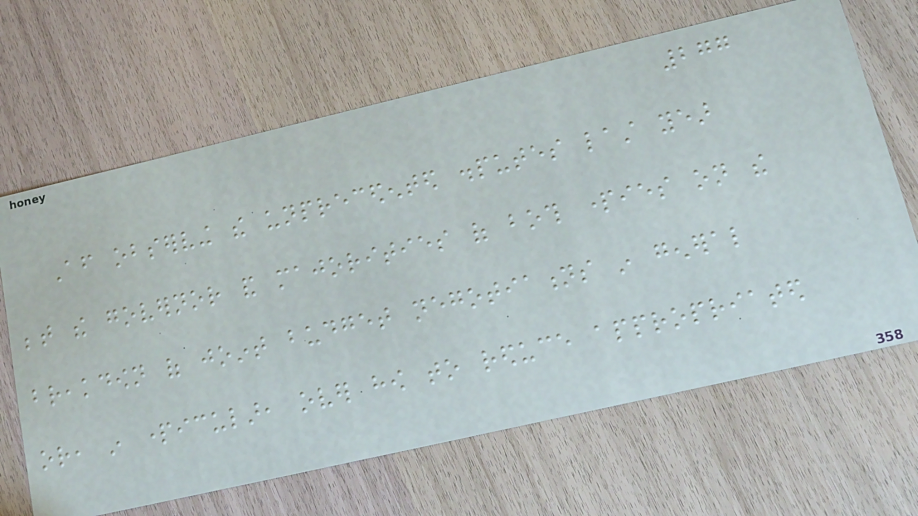277
After observing the unprecedented disputes last year
between the governor and majorities of both parties on the
breakdown of joint budget negotiations in general
or, in particular, over how to reduce appropriated
